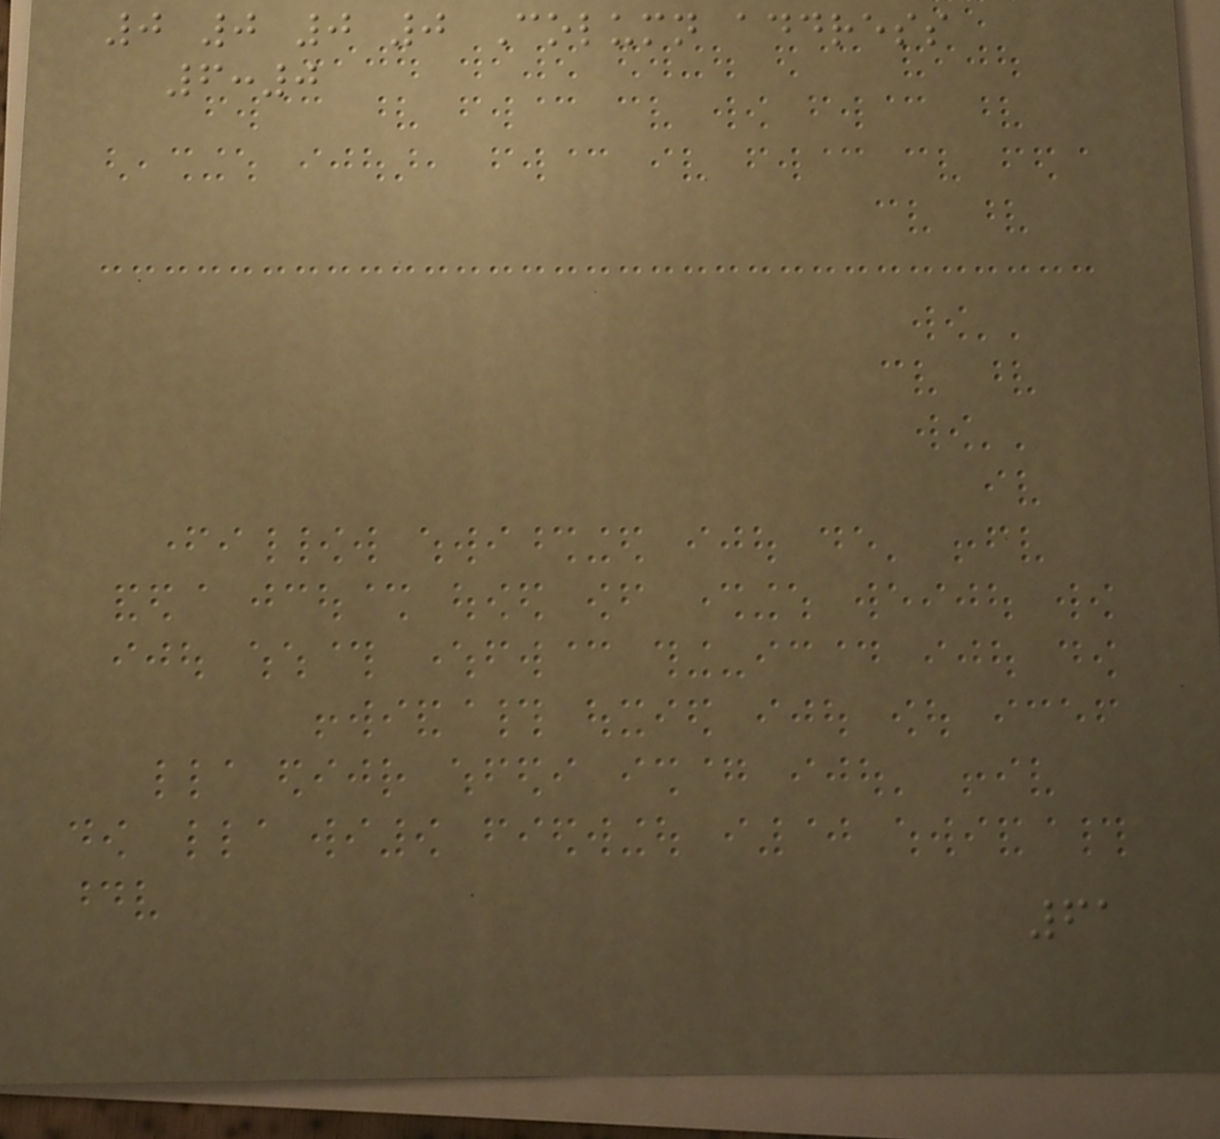0 0 0 0 Column address
6:0
61
